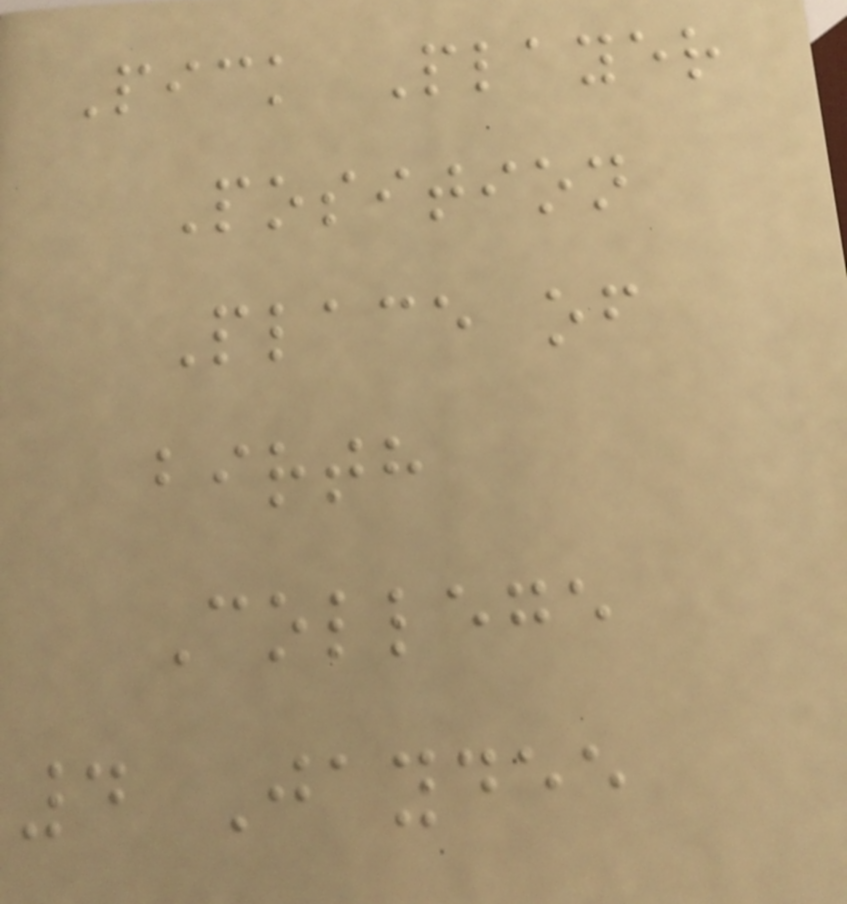Pick Player
Position
Place of
birth
College
4 Jaydee
